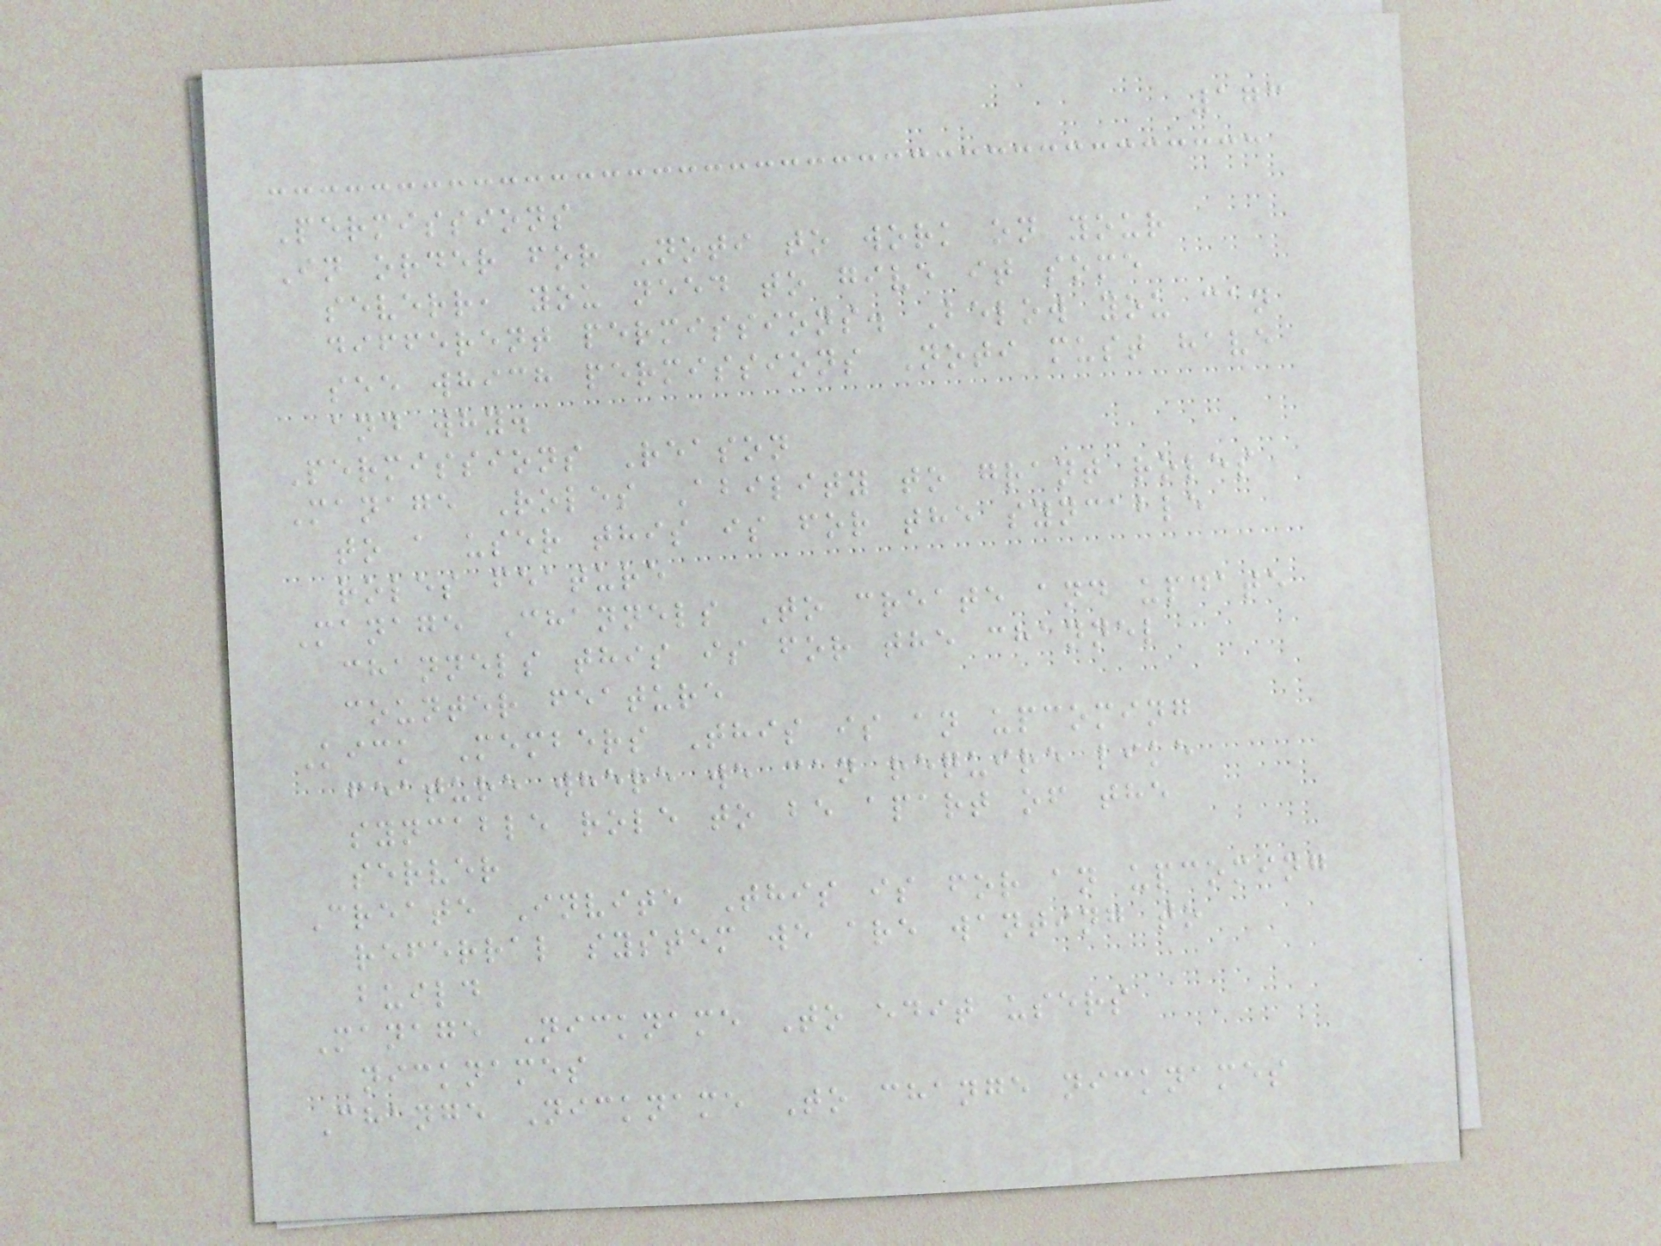173
Permissions
In order for Noti to work on your
severr, you need to give it some
different permissions. Below you can
see which permissions Noti must have
and why.
Permissions Reason
Manage Roles Ability to grant roles
to a user this is for the syncable
roles feature
Manage Channels To create and update
channels this is for the channel
counter feature
Kick Members This is an upcoming
feature where we can require like
syncable role to be apart of the
server
Create Invite This is for an upcoming
referral system we are wanting to
build
Manage Nickname To edit users
nicknames
Change Nickname To change nicknames
